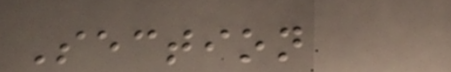Section
